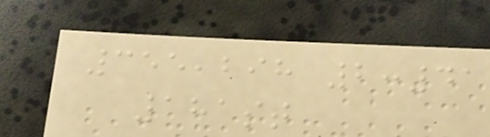355,298 2:41
181st
